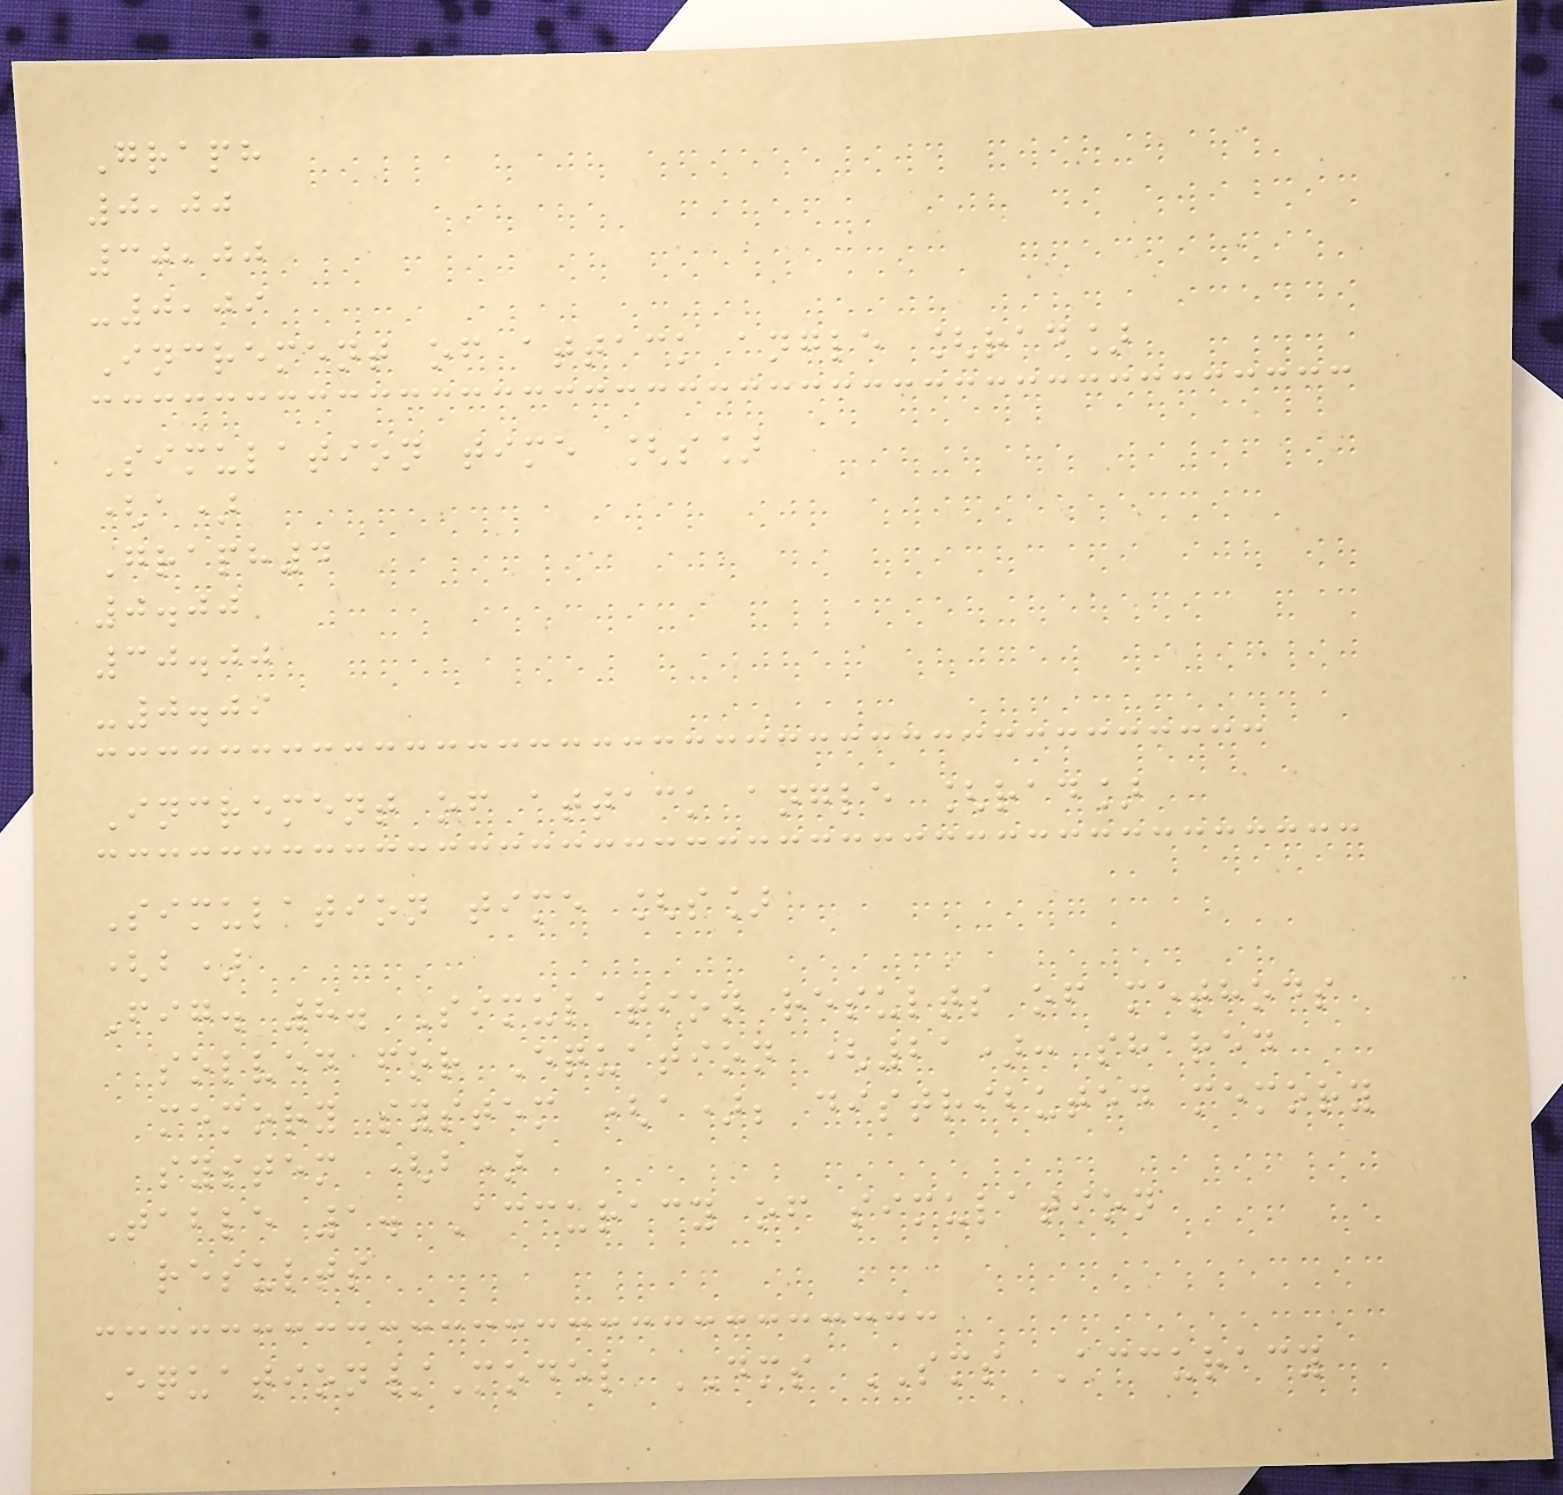Graph
0,00
30,00
-0,09
Increment of attack angle [rad]
Simulation time [s]
(a)
Graph4
0.00
30.00
-0.09
Increment of attack angle [rad]
Simulation time [s]
(b)
Fig. 8. Simulation results of methods
solved for Equation (21): shared
memory system (a); distributed memory
system (b)
Table 1. Accuracy of simulation
results
Equation/Model DMS SMS Accuracy
